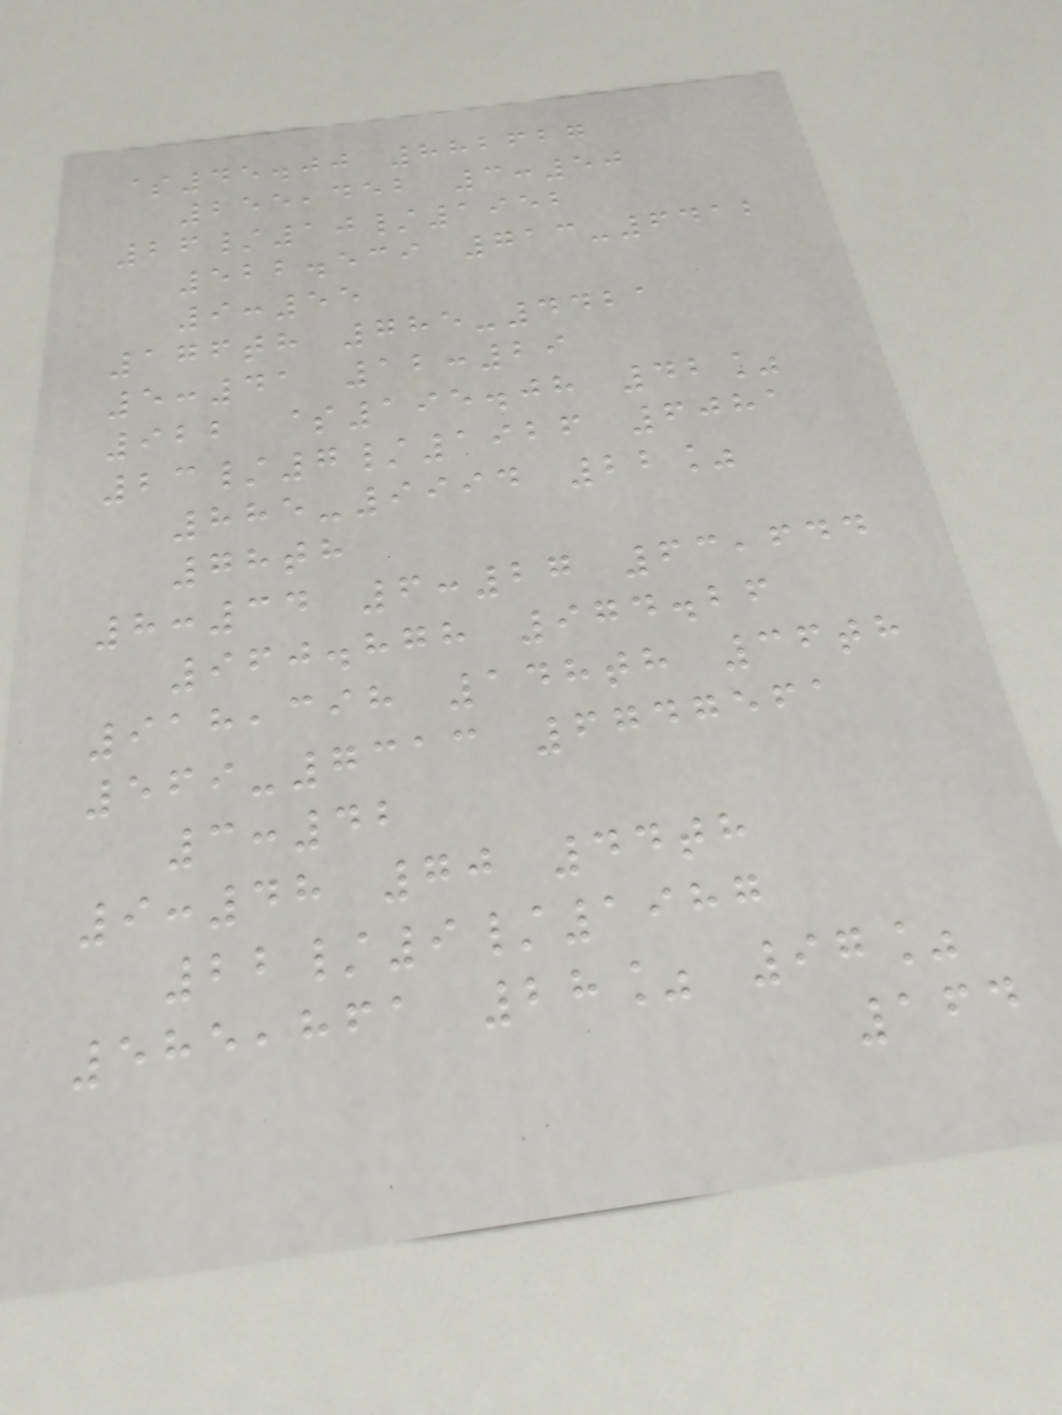$45.00 882627
255,452 3:50
26/10/1952
522.539 713-6412
9:55
176th 785-4421
5:41 12:29
922 $195.08 42%
23/7/1926 6081
885-9994 22%
78th
8:34 6:27 63,644
960.878 974.26
918,398 148th 36th
569-7313 6747561
3:42
9:48 70 44th
22/9/1987
585,861 28% 97%
164
